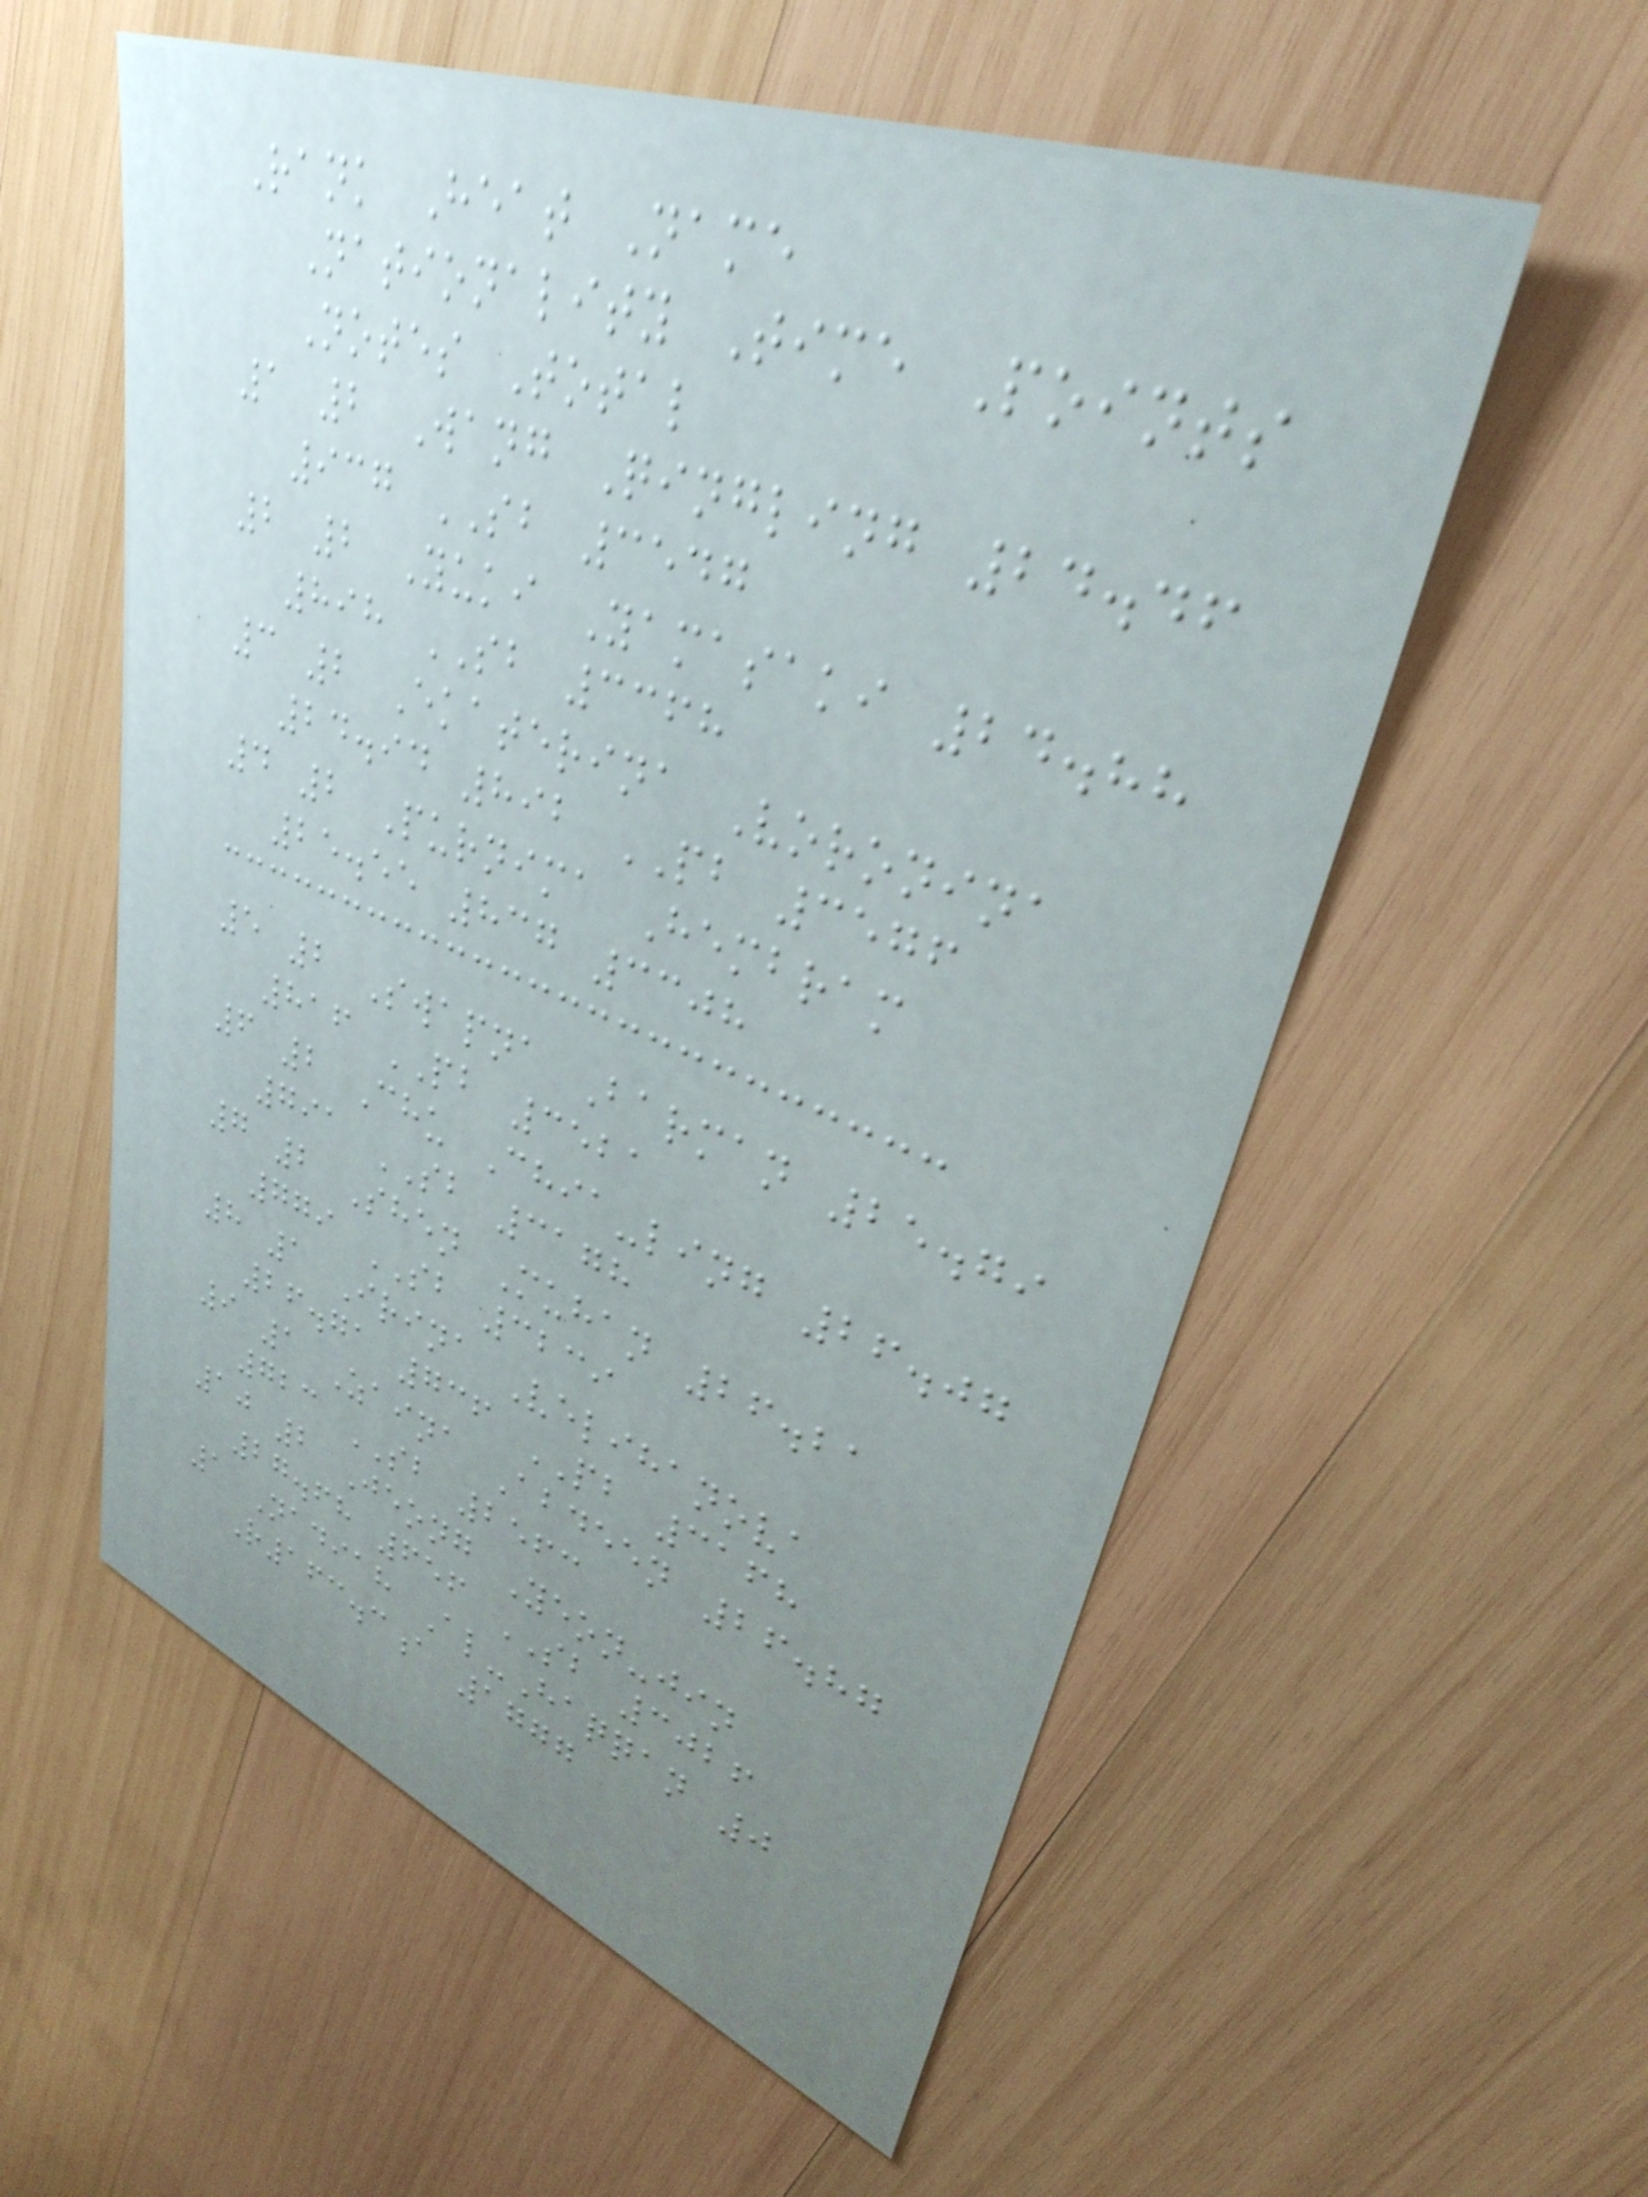Rank Heat Name
Nationality Time Points
Notes Total
1 2 Wang Qingling 24.46
937 SB 3547
2 2 Yuki Yamasaki 24.88
898 SB 3368
3 2 Ekaterina Voronina
24.94 892 PB 3576
4 2 Purnima Hembram
25.55 837 3308
5 2 Swapna Barman 25.79
816 PB 3521
6 2 Chu Chia-ling 26.07
791 SB 3178
7 2 Shen Muhan 26.21
779 SB 3239
8 1 Irina Velihanova
26.71 736 PB 3168
9 1 Zaina Abdeen 26.87
723 SB 2563
10 2 Jeong Yeon-jin
27.68 656 SB 3026
1 Nadiah Al-Haqqan 0
R163.3a 1777
